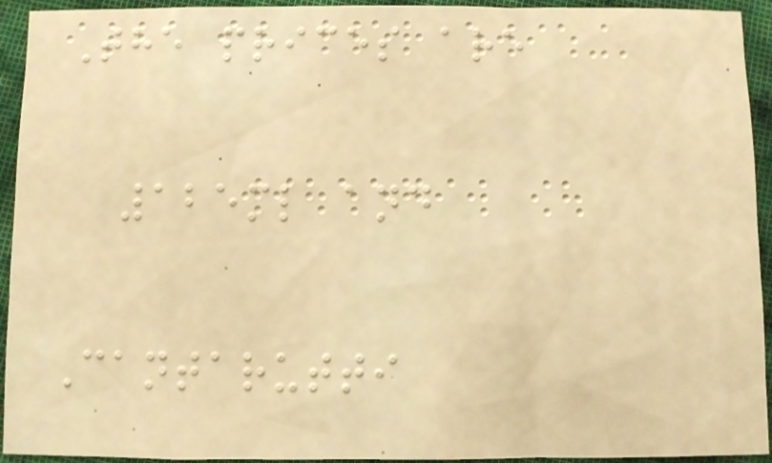The prices are
125ml and
Cantarutti
